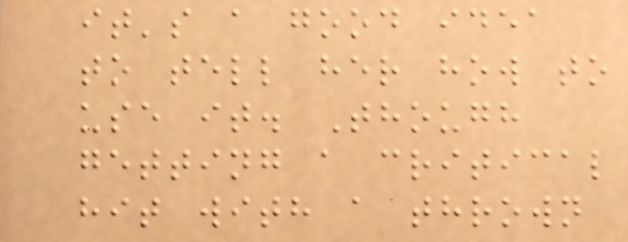it's a good idea
to tell her how to
use it. Though
getting a critical
hit with a thrown
